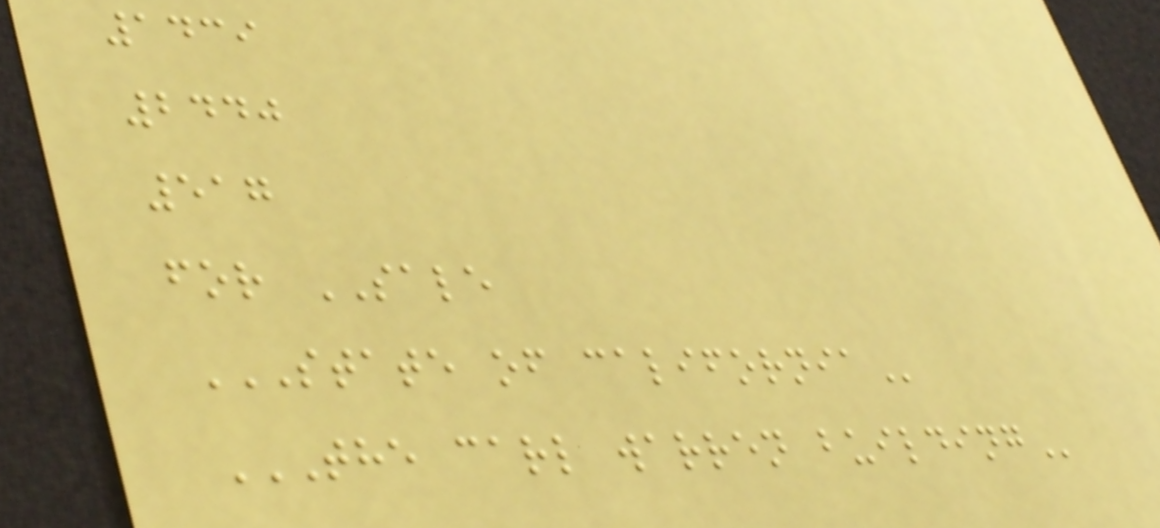1439
2440
517
for SALE
STATE OF CALIFORNIA
THE CARL WARREN BUILDING
